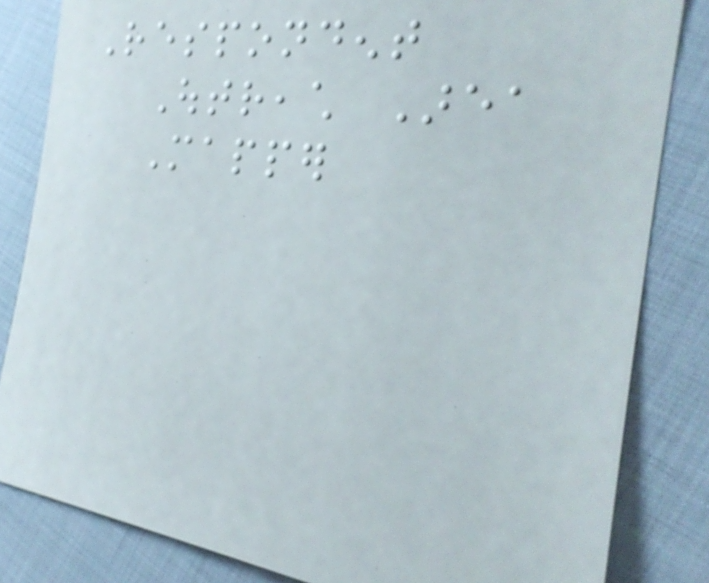Respondent
Outreach Area
Mapper
